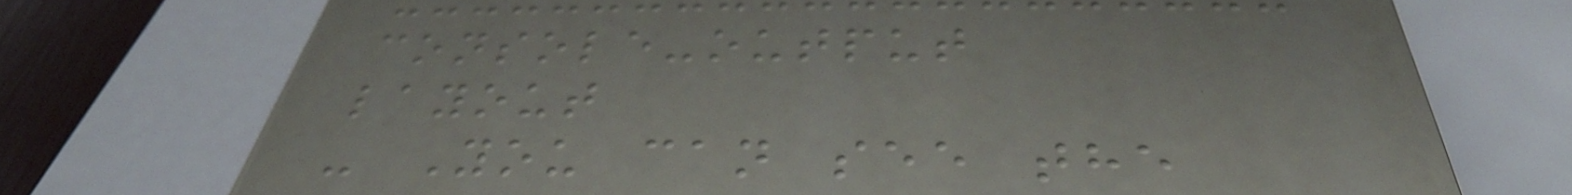console-output
layout
- You can see the
